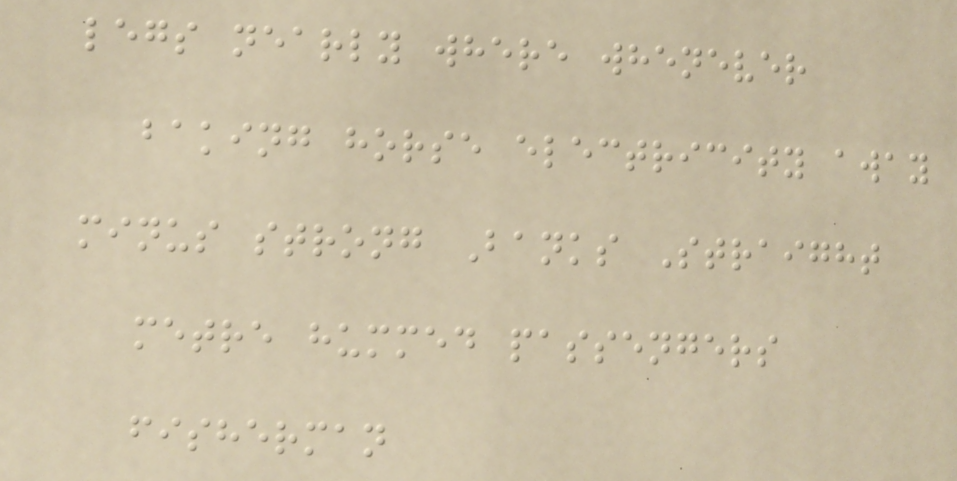legs nearly where whenever
baking horse electricity away
minus strong Banks Straight
metre hummed passengers
fisherman
